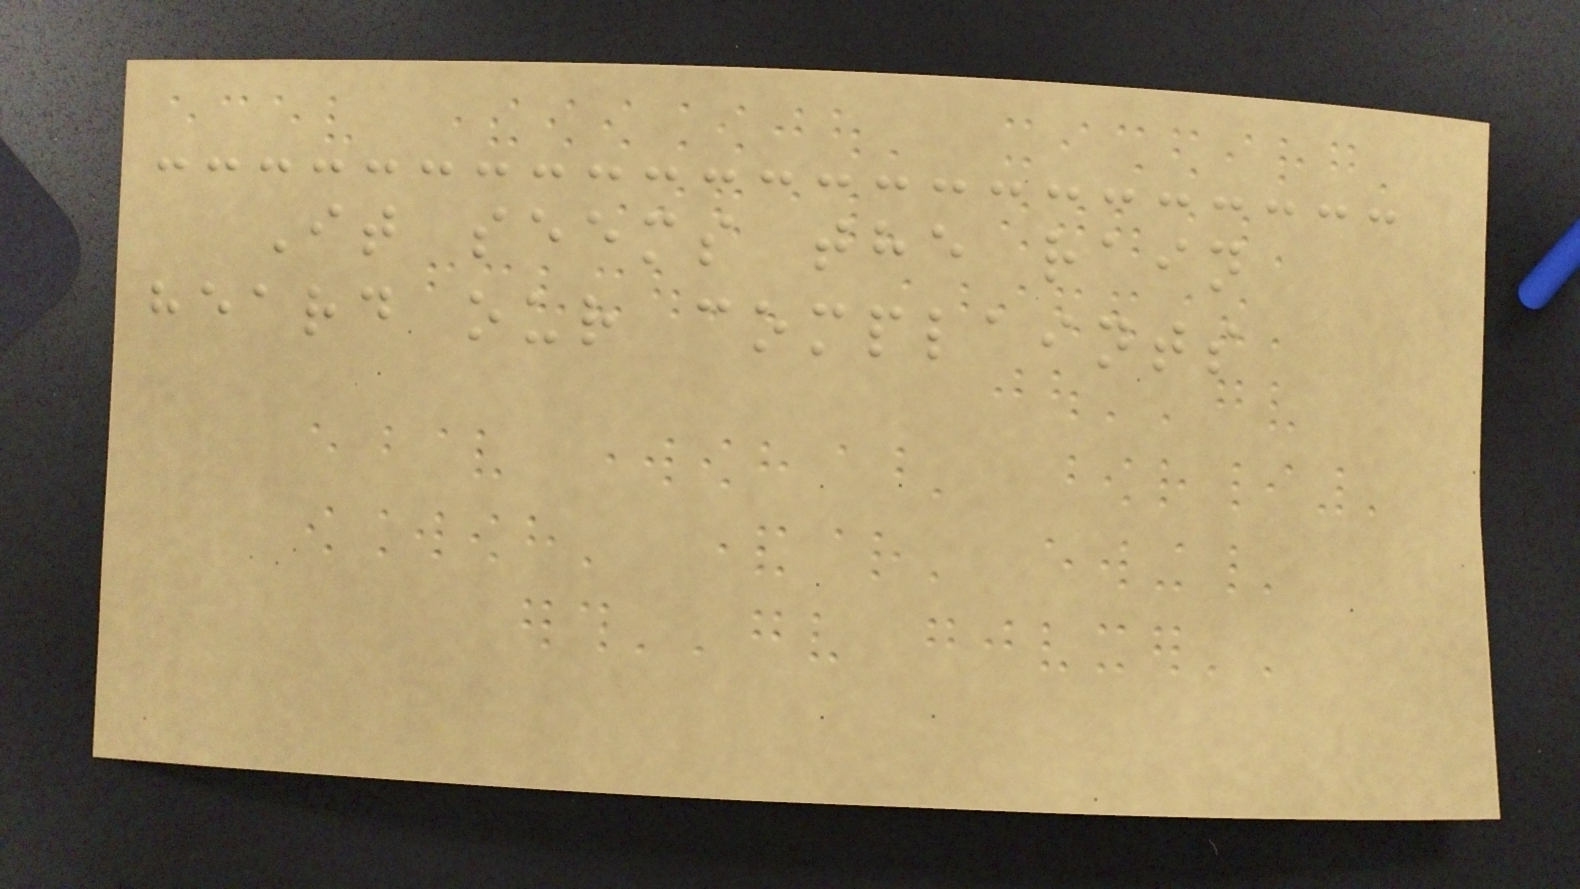It seems the rain
heard our complaints
